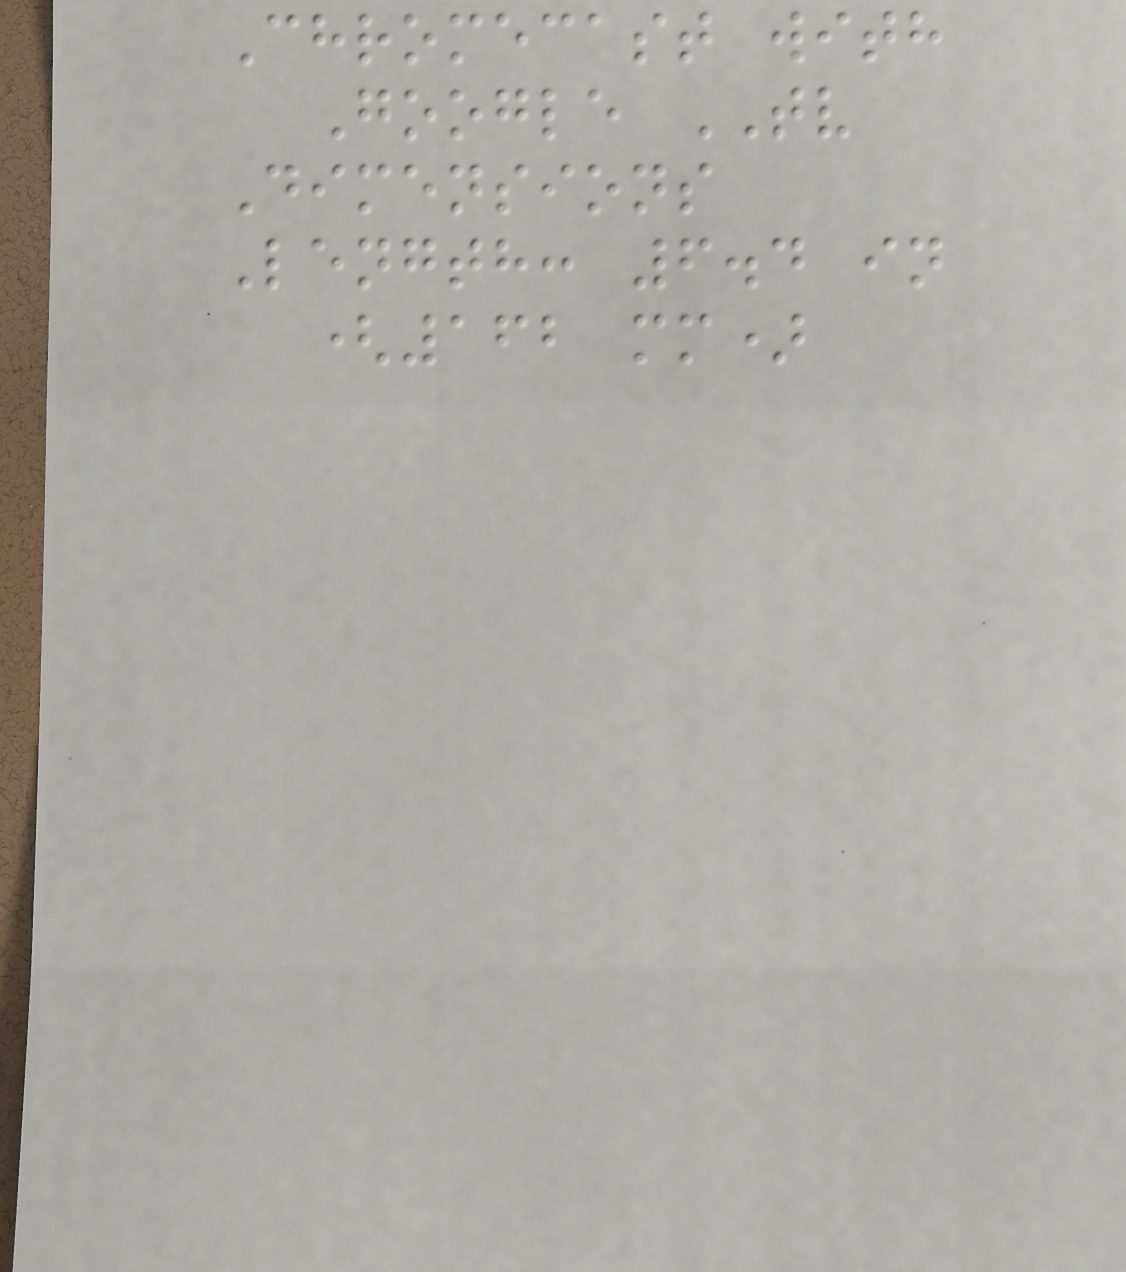Chromecast with
Google TV
Dimensions
Length: 6.4 in
(162 mm)
